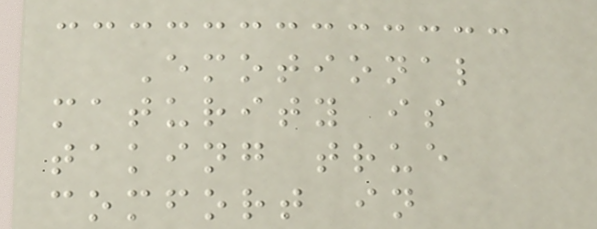Emotional
maturity is
taking true
comfort in
